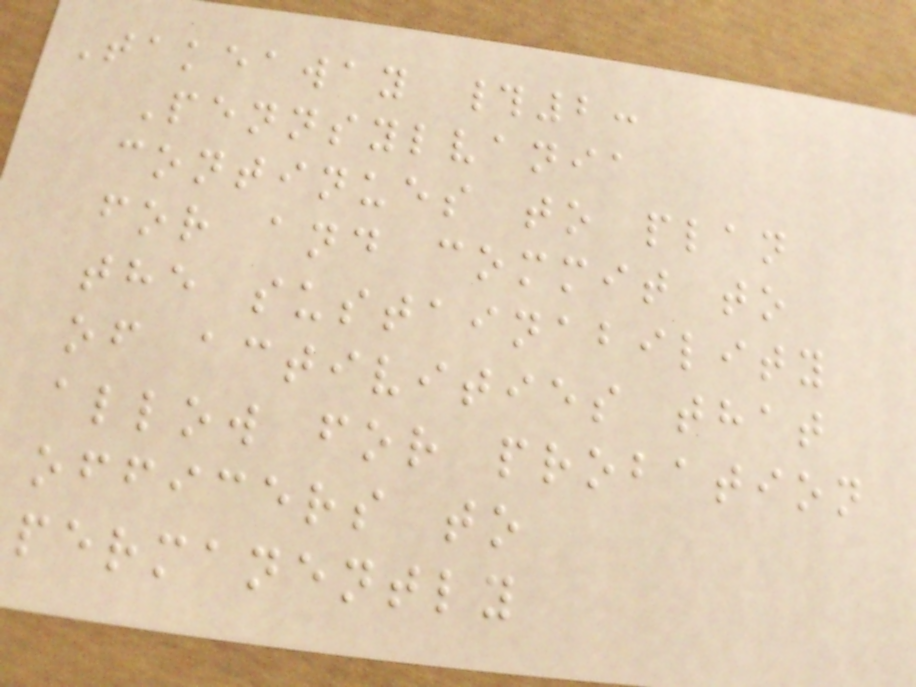Takeaway #2:
Pennsylvania
continues to plan
for and commit to
the sustainability
of activities that
allow for probation
officers to
permanently
